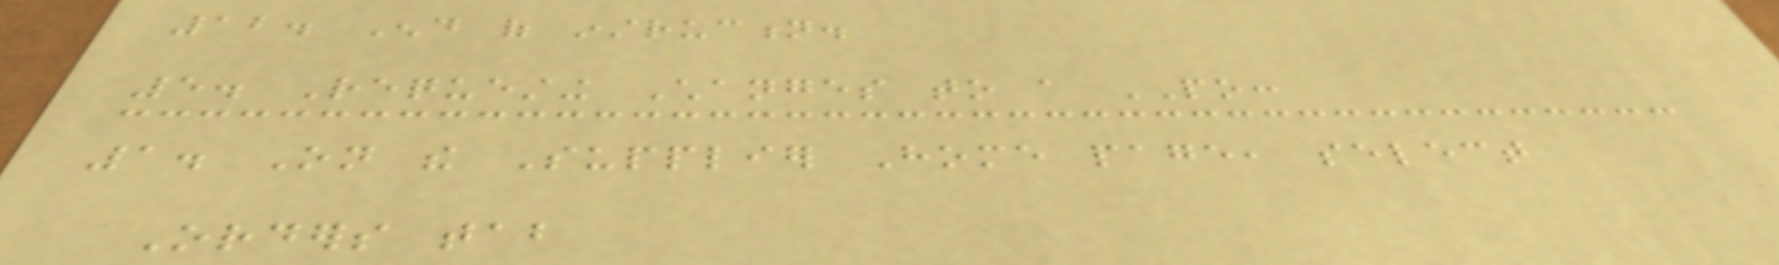12. End of instruction.
5. Requesting Changes to a PO:
1. On the Supplier Home page, select
Orders tab
